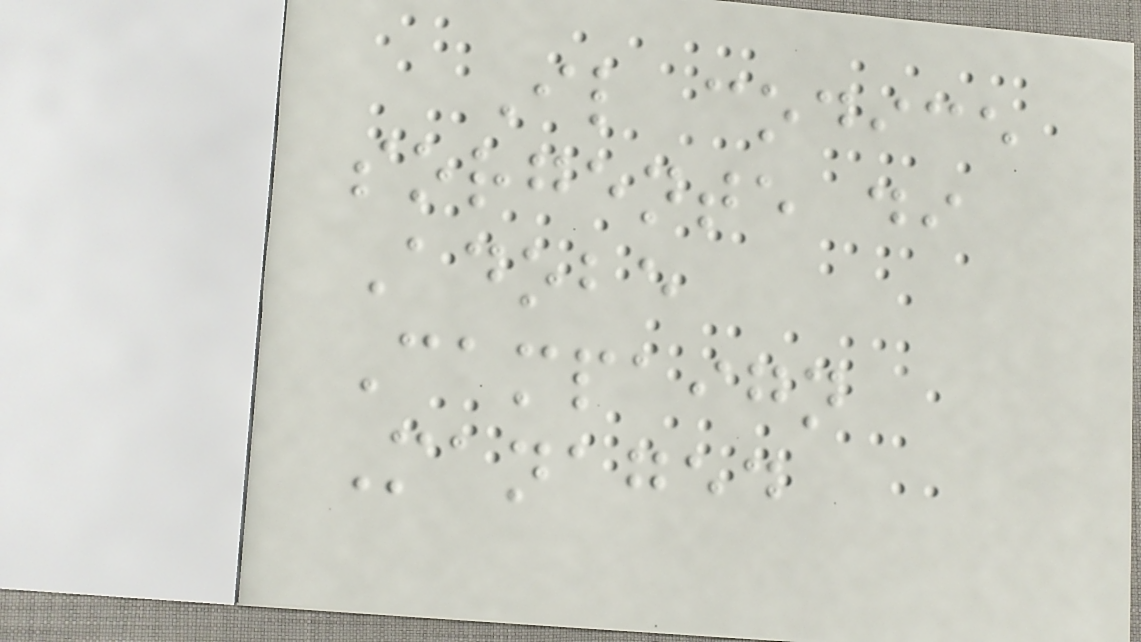Il codice
sorgente di
Adobe
Campaign
Managed
